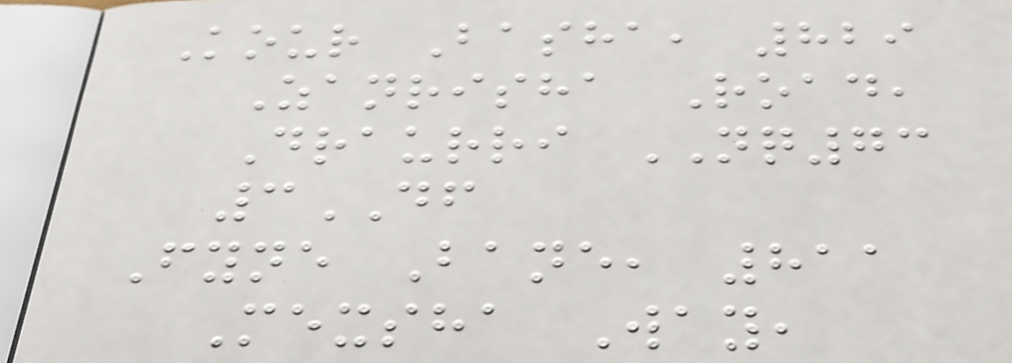Kour Basha, 829
Zanrisha Road,
Draurri NQ73
3DF
Fyne Bane, 811
Mexsha Way,
